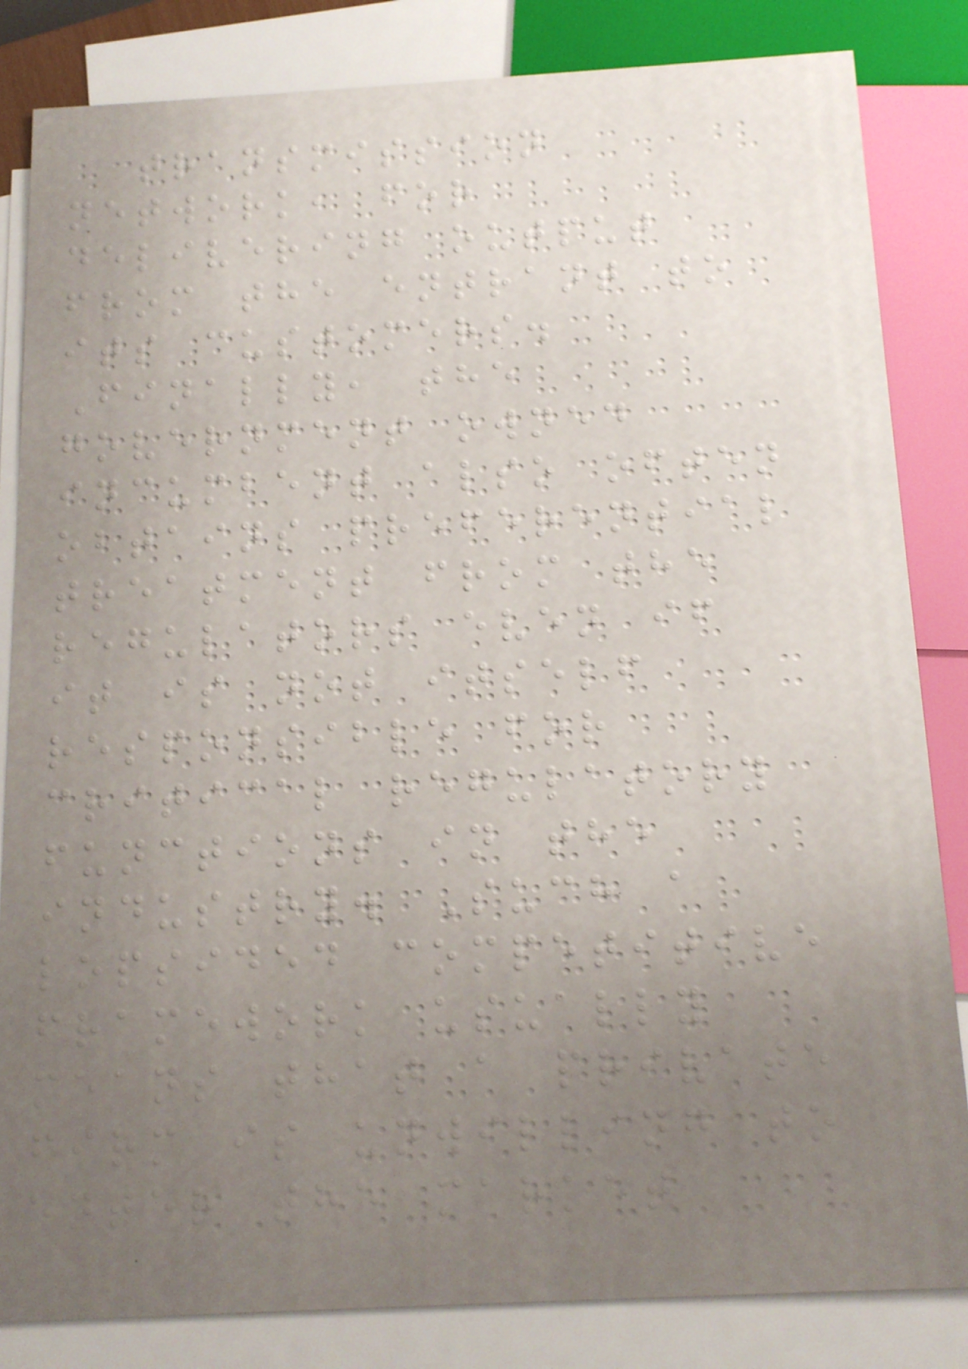transmission
network, for
delivering output
from the entrant to
its customers.
Finally, the
government owned
incumbent also often
obtains preferential
treatment from the
regulators even if
it is not itself
responsible for
critical regulatory
functions in the
industry. Such a
lopsided competitive
framework usually
means that a private
firm is unwilling to
enter the market
